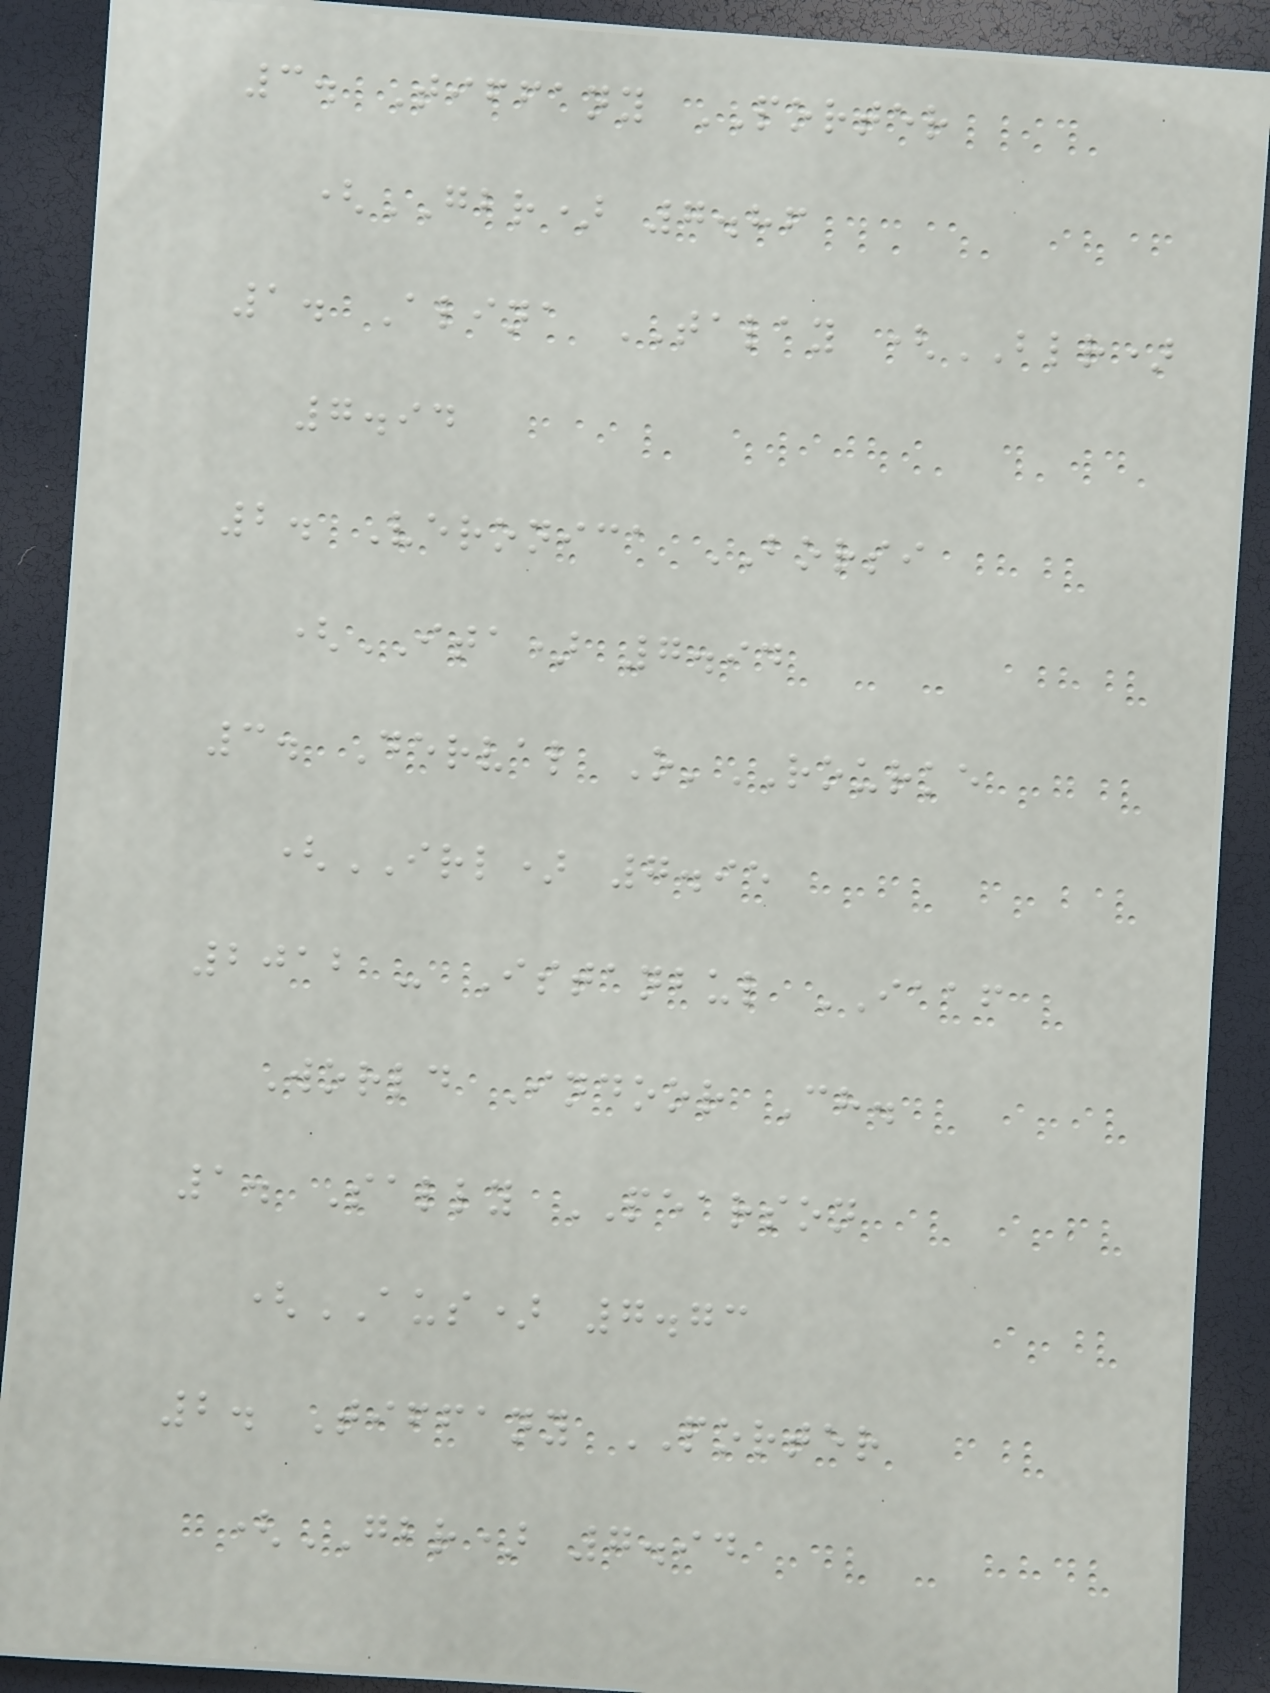3. Tiffany PORTER
(GBR) 7.86
1. Alina TALAY (BLR)
7.94
2. Veronica BORSI
(ITA) 7.94
3. Derval O'ROURKE
(IRL) 7.95
2012 - Istanbul IAAF
World Indoor Ch.
1. Sally PEARSON
(AUS) 7.73
2. Tiffany PORTER
(GBR) 7.94
